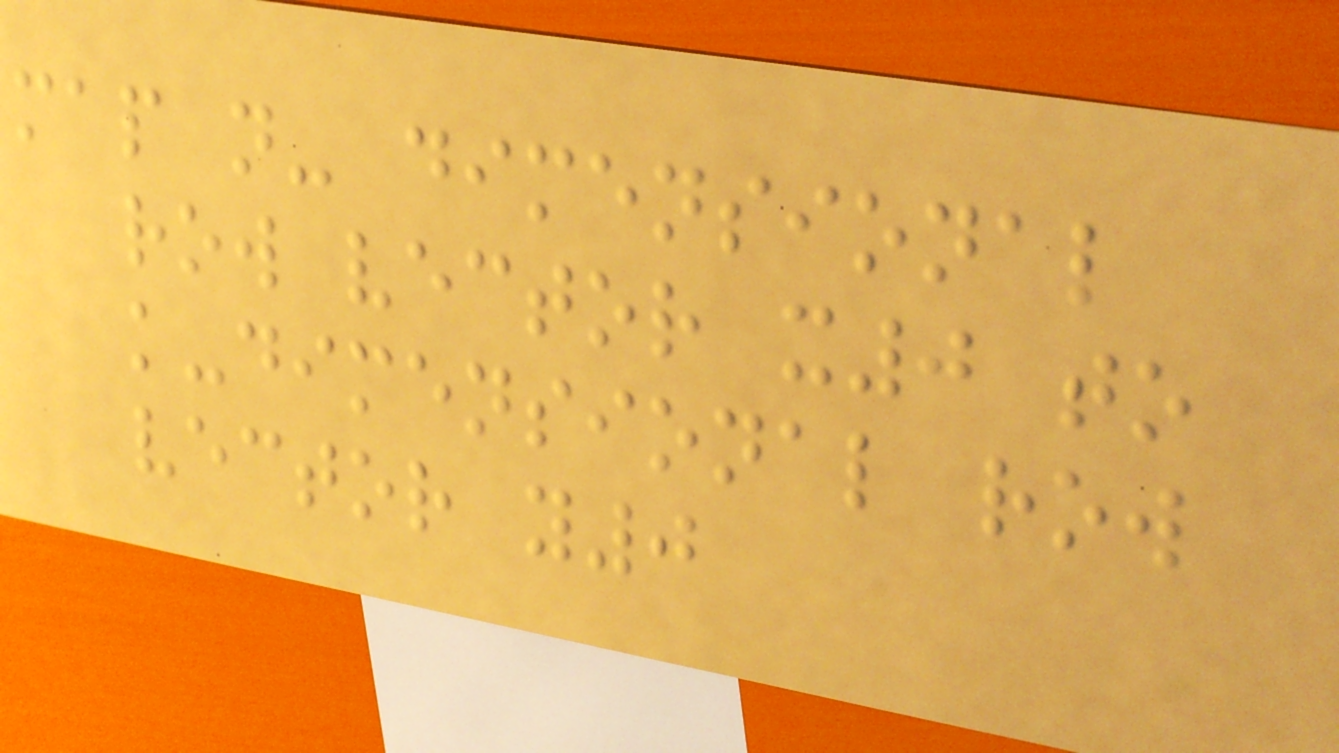map n- dimensional
row vector x0 to
k-dimensional row
vector y0
